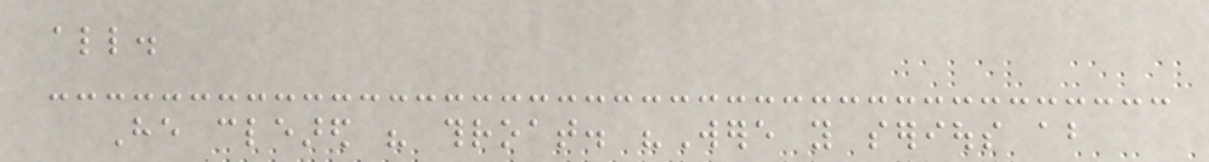all.
He cleared his throat. "Were you serious about
